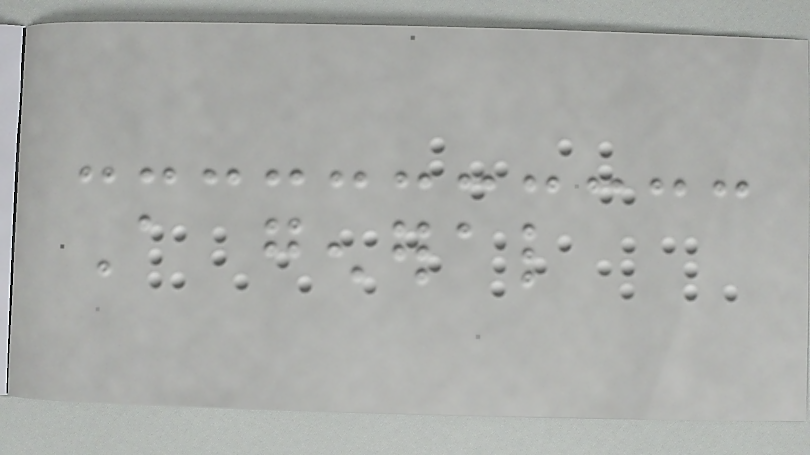A general
